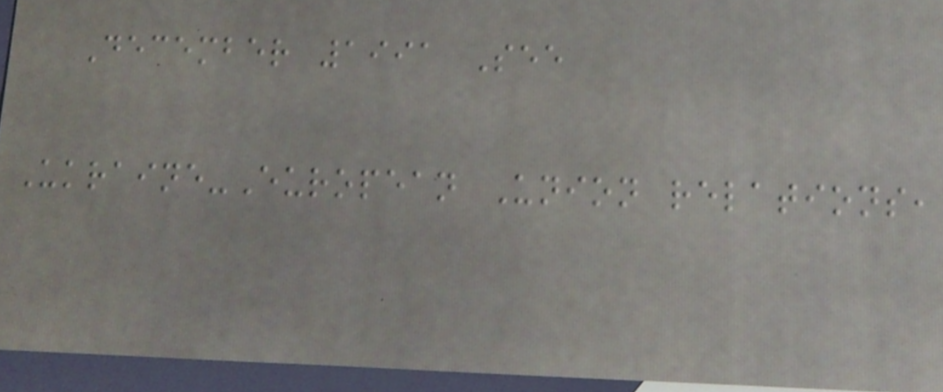December 1991 See
Ukraine-European Union relations,
